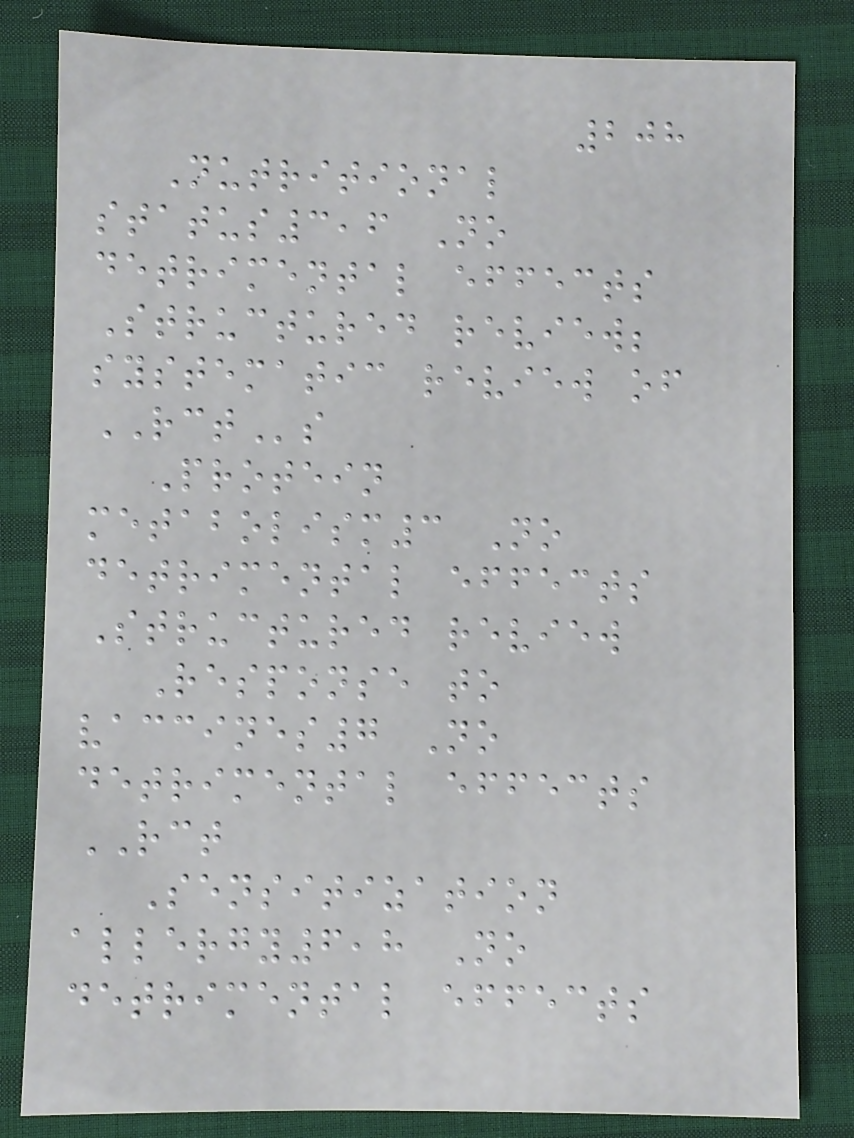208
Nutritional
status3,6 No
detrimental effects
Structured review;
systematic review of
RCTs
Protein
metabolism3 No
detrimental effects
Structured review
Response to
vaccines7 No
detrimental effects
RCT
Sensitization
allergy6,8 No
detrimental effects
